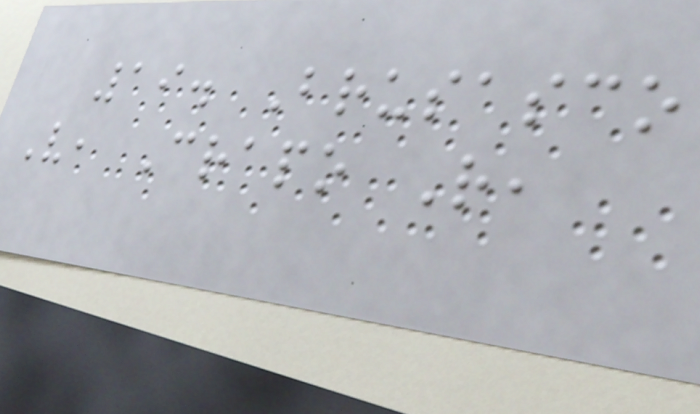19. Brusasco
V, Crapo R,
